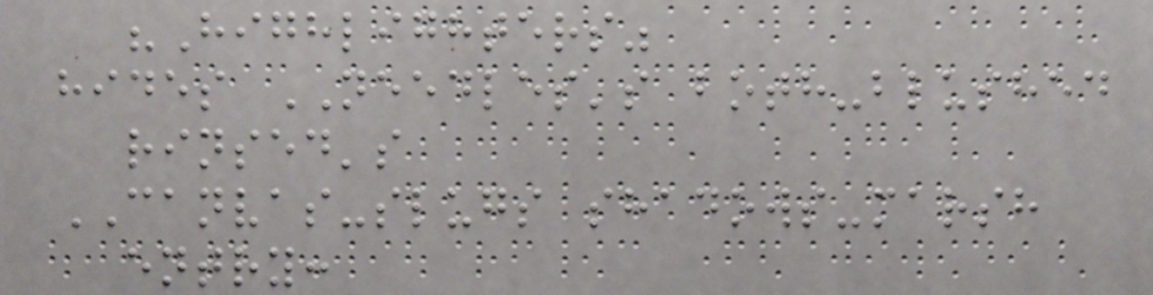"Highlighters"
hides NEEDLES's both-blushed
rinsed's
CANVAS-slugs shadows-marsh
entry:
